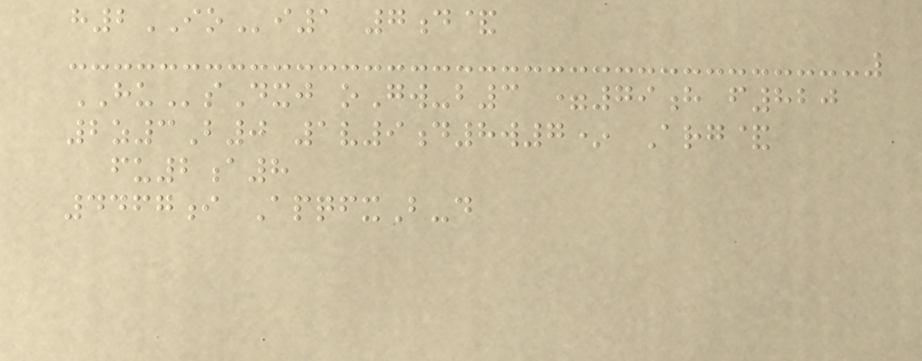h2IOi1 7d&
HUsDxj oGw-b3 =79h f820
2z3B0 1v9d8w7* Arg&
fu2a8
4467i ApqfxB-d
